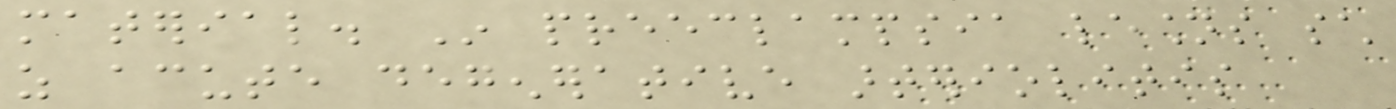material. In preeclampsia lesions such
as acute degenerative arteriolitis
